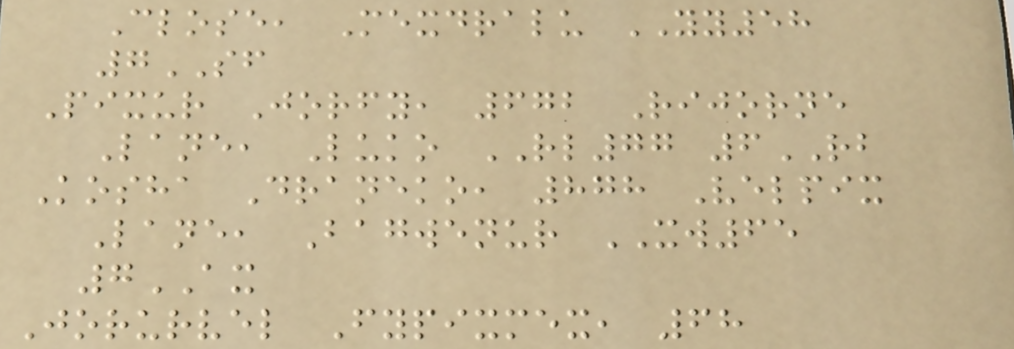Close, Mexdralu YY58
7SF
Pixur Jorfy, 672 Rijorne
Lane, Luko RL77 6RB
Kosha Draneko, 878 Velpix
Lane, Bagwenur XW65
7AX
Jorurvel Fypixmex, 68
